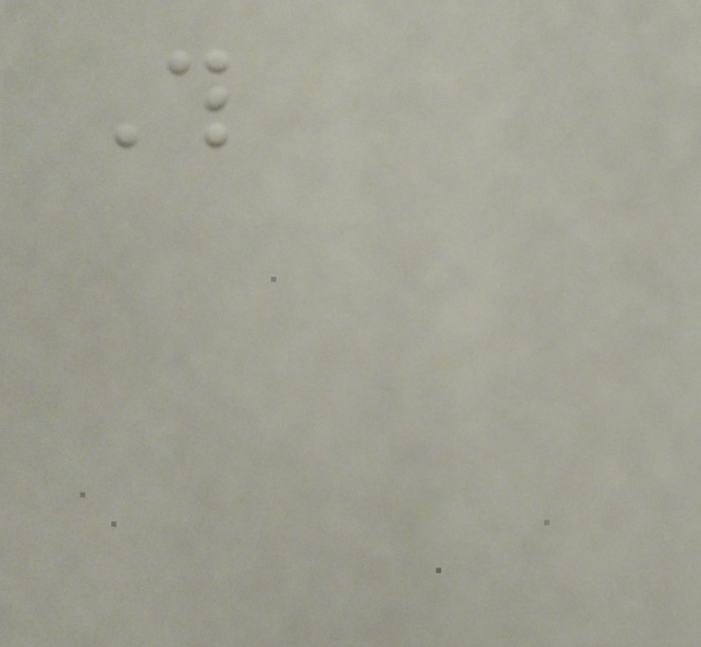This
